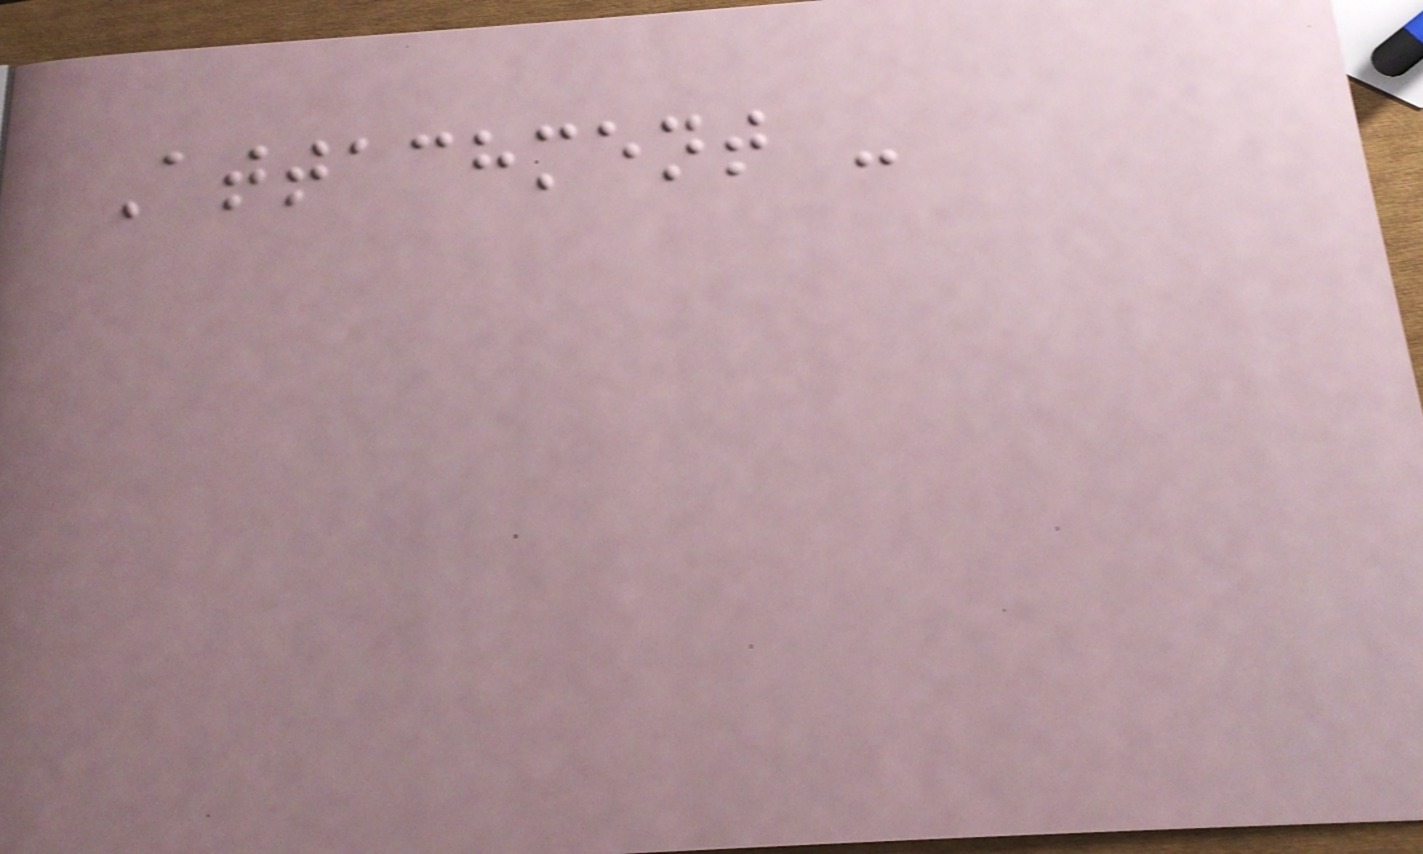Attachment -
